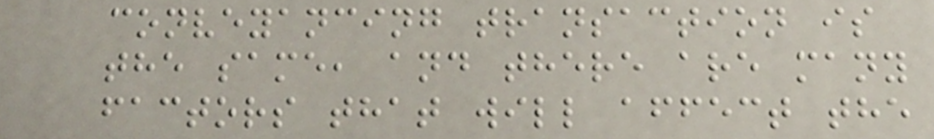conveyancing transaction is
the same, and there are many
factors that will affect the
